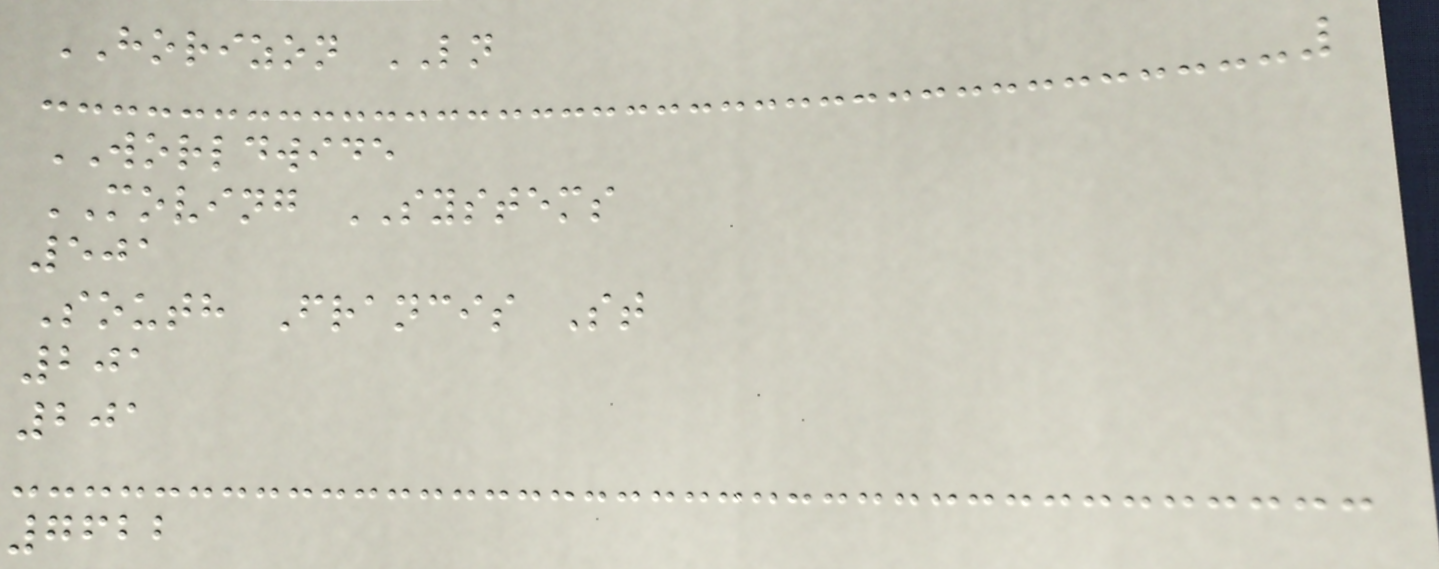HORIZON LN
WORLDWIDE
MOVING SYSTEMS
501
South Francis St
201
201
7622
